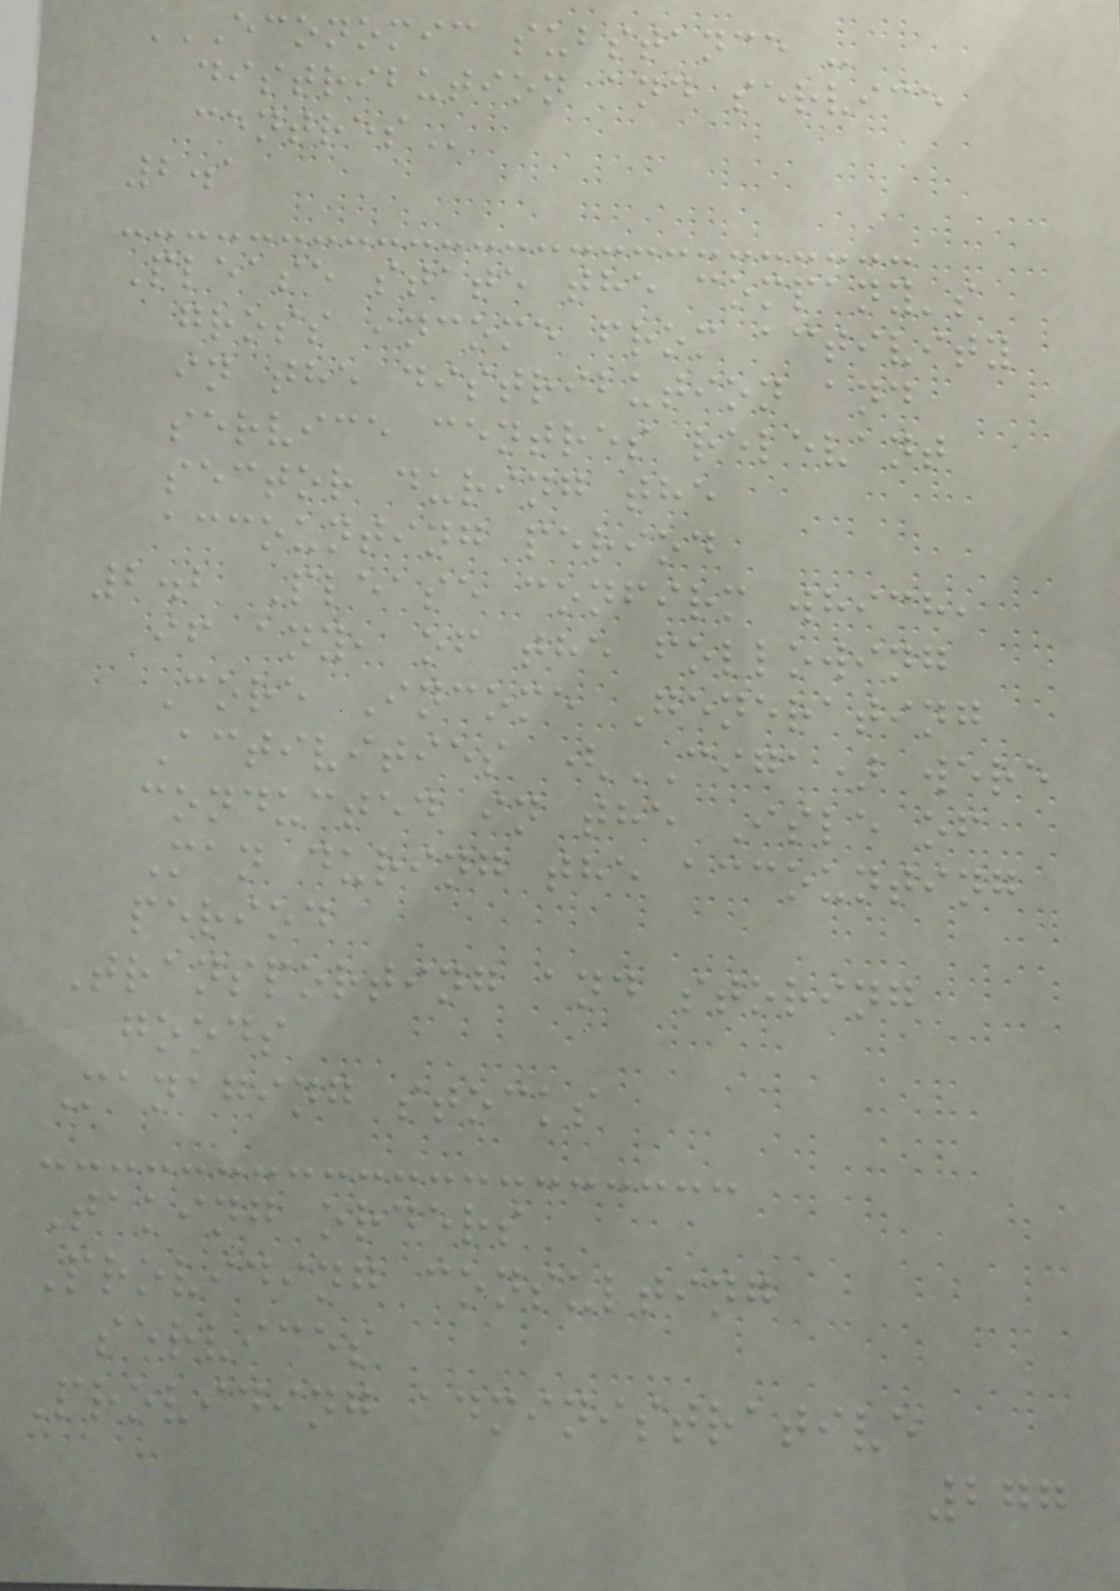ECONOMIC SUBSTANCE -
DISTRIBUTION AND SERVICE
CENTRES
2.1
Please state the company's
gross income from activity
in the distribution and
service centres relevant
sector during the
accounting period
2.2 Please confirm which,
if any, of the following
Core Income Generating
Activities (CIGA) were
conducted in the Isle of
Man during the accounting
period
Transporting and storing
goods
Managing stocks
Taking orders
Providing consulting
services
Providing administrative
277
